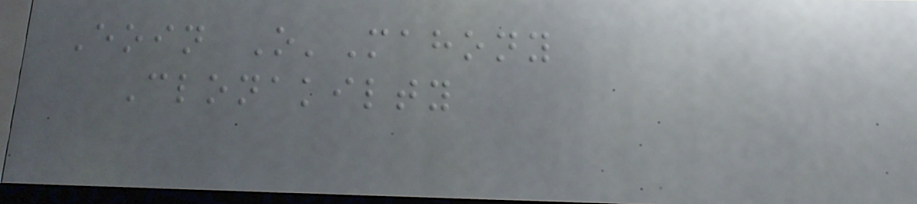Eoin O'Mahony
Clonakilty
